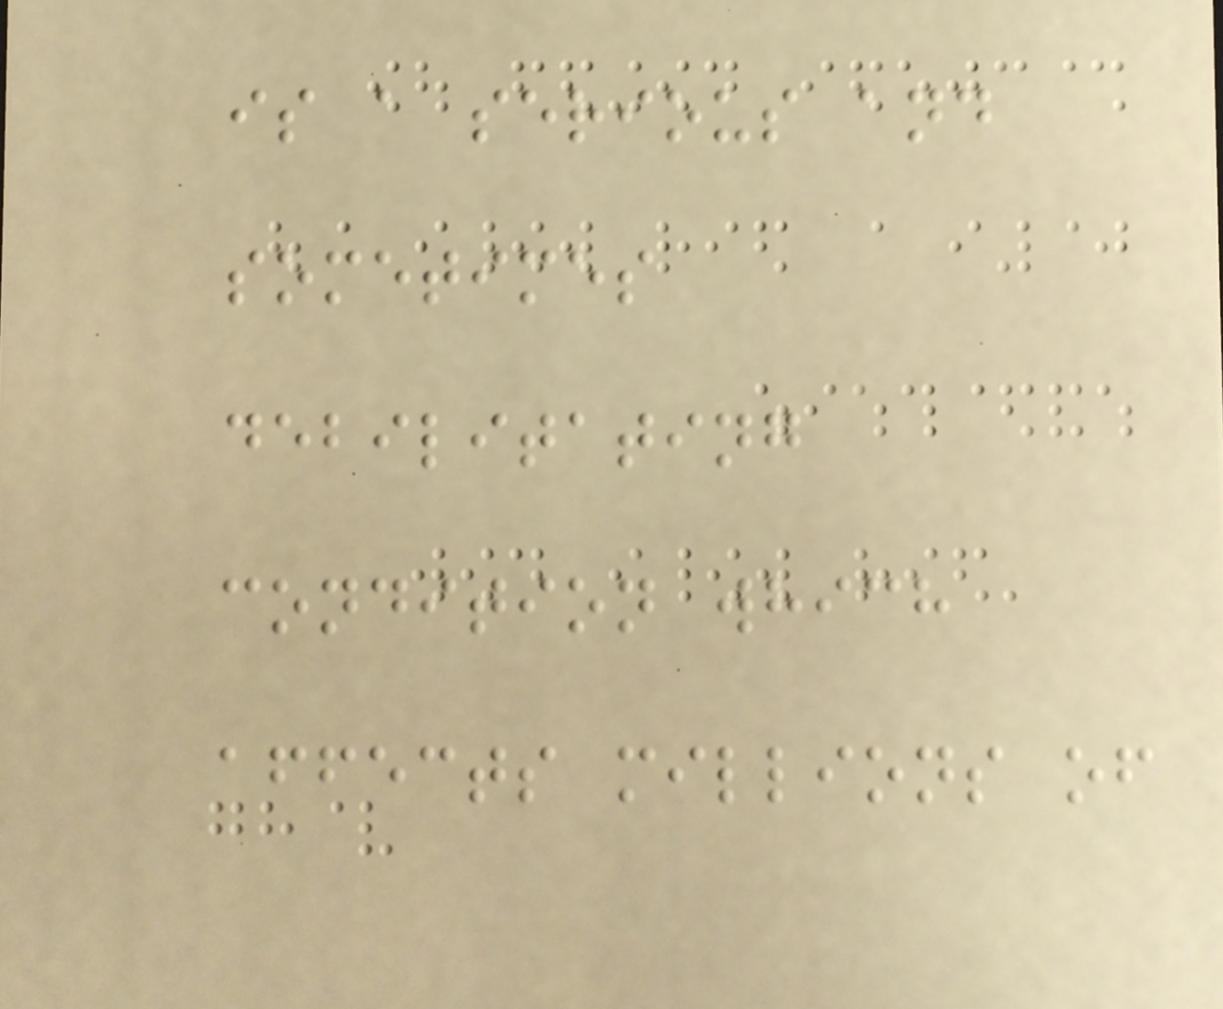is a serious and
sometimes
debilitating
condition which
affects millions of
